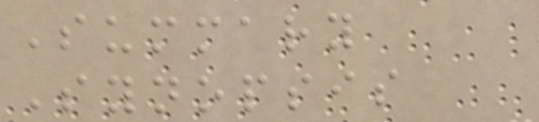Summary
Synopsis
